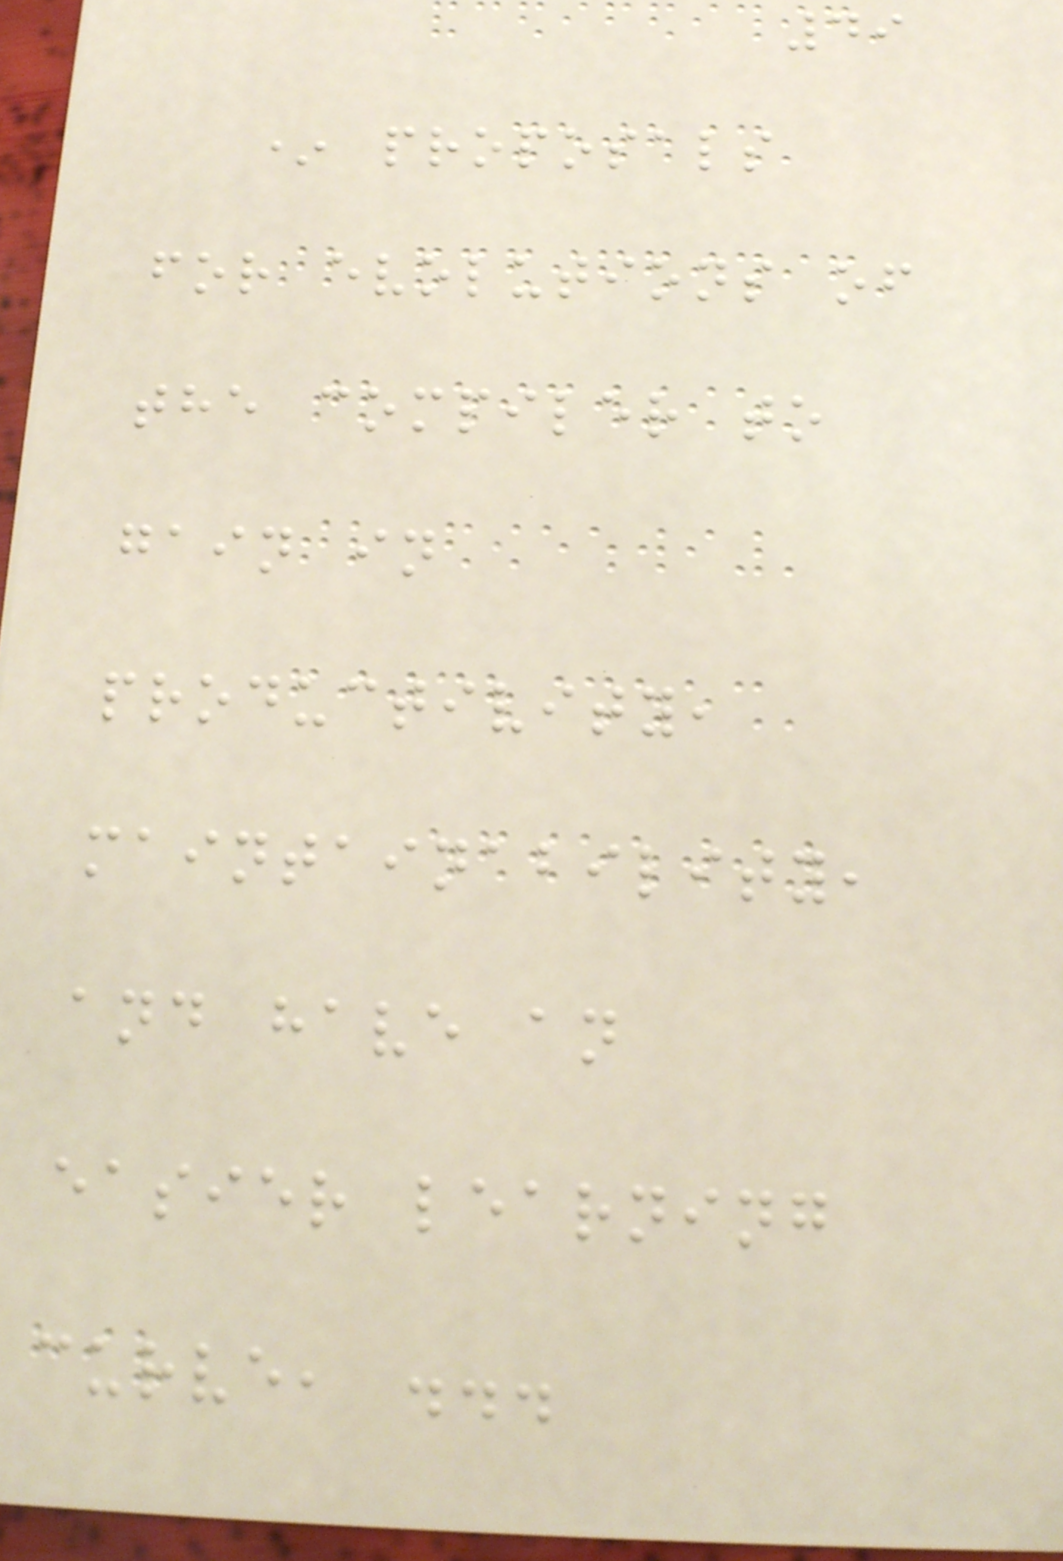49
* proposals
for evolutions of
the compiler to
gain in
productivity,
maintainability,
and have an
easier learning
curve, ...
